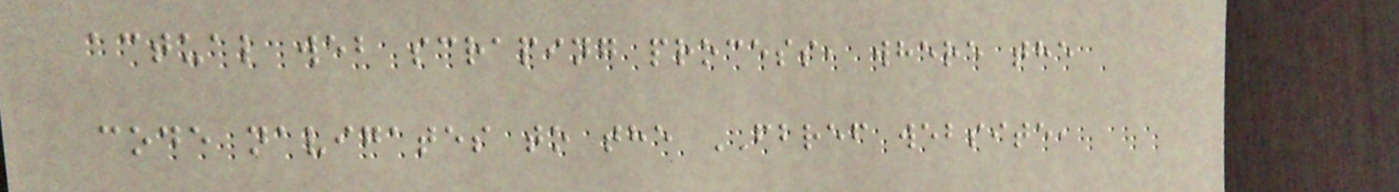actual web scraping process, where the
code navigates to the FBREF website,
